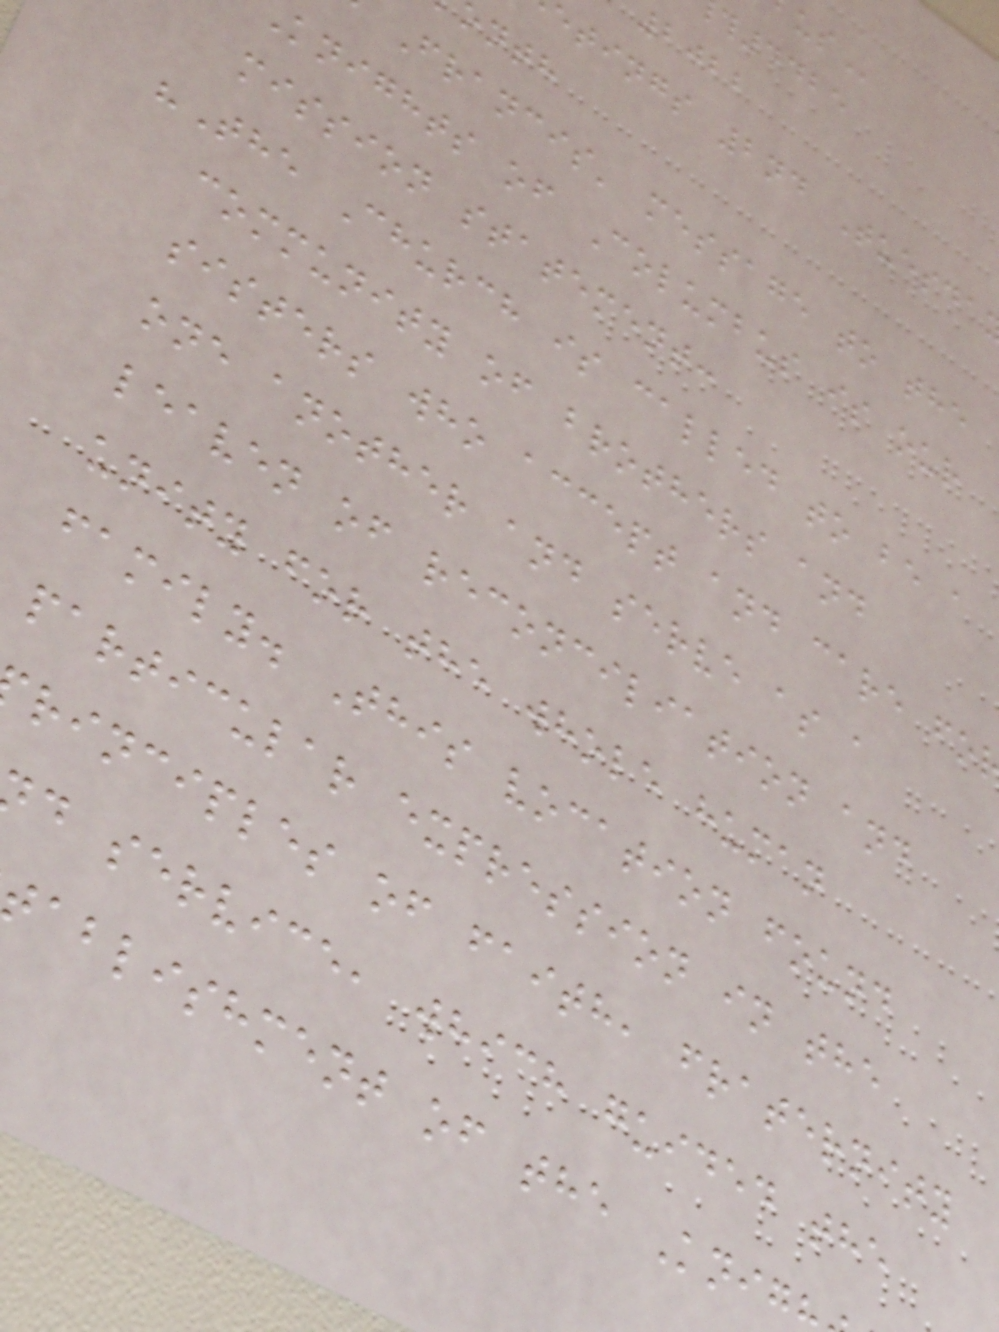2022
etings 2nd Tuesda
onth
Francis' message to the
knights of Columbus is our
mission statement:
"The Church is called to be a
community of brothers and
sisters who accept and care fo
one another and serve as a
leaven of reconciliation and
unity for the whole human
family. This vocation found
particular expression in the
rinciples of faith, fraternity
d service, which guided the
ablishment of the Knig
